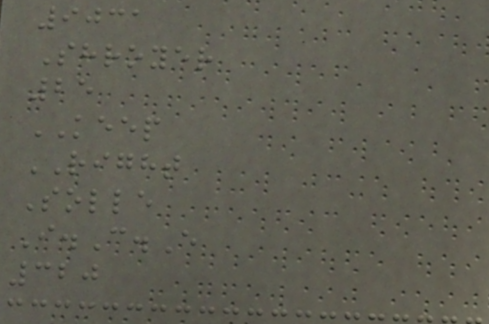9031
Shroyer
25
KEEP
RIGHT
Solle
I.C.E
320
